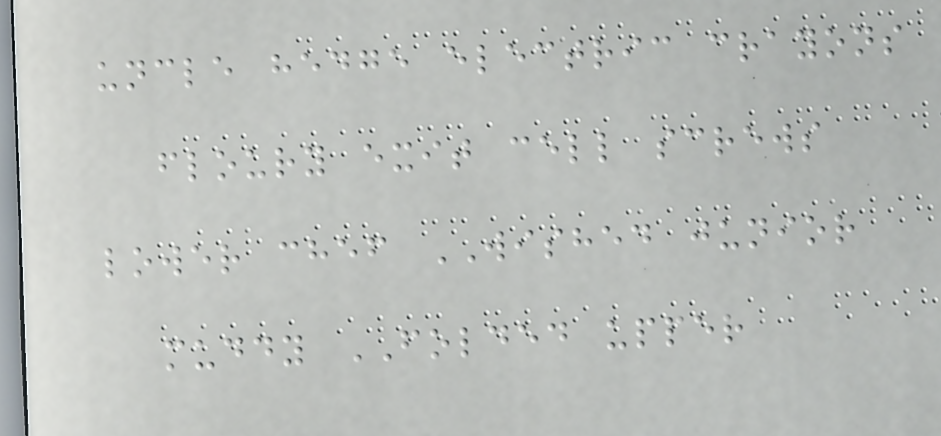uncle hedge electric crayons
floury exit cell screws
lower chef WISHED junior
muddy FOLDED upper
